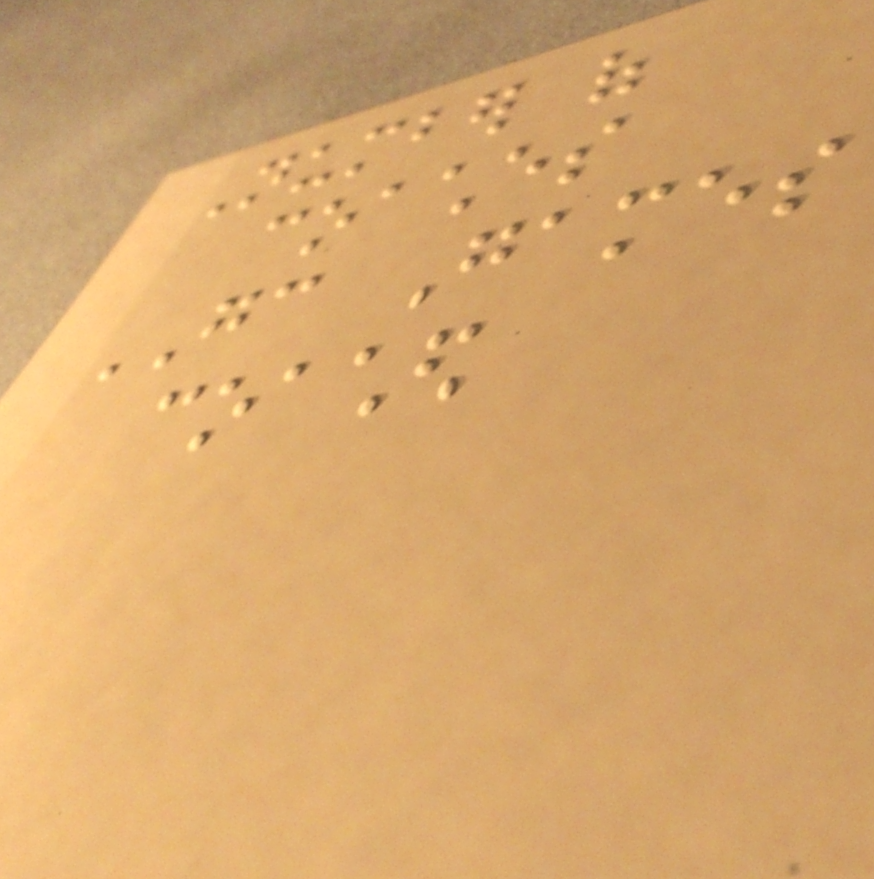Number of
coaches
GC Games
coached
